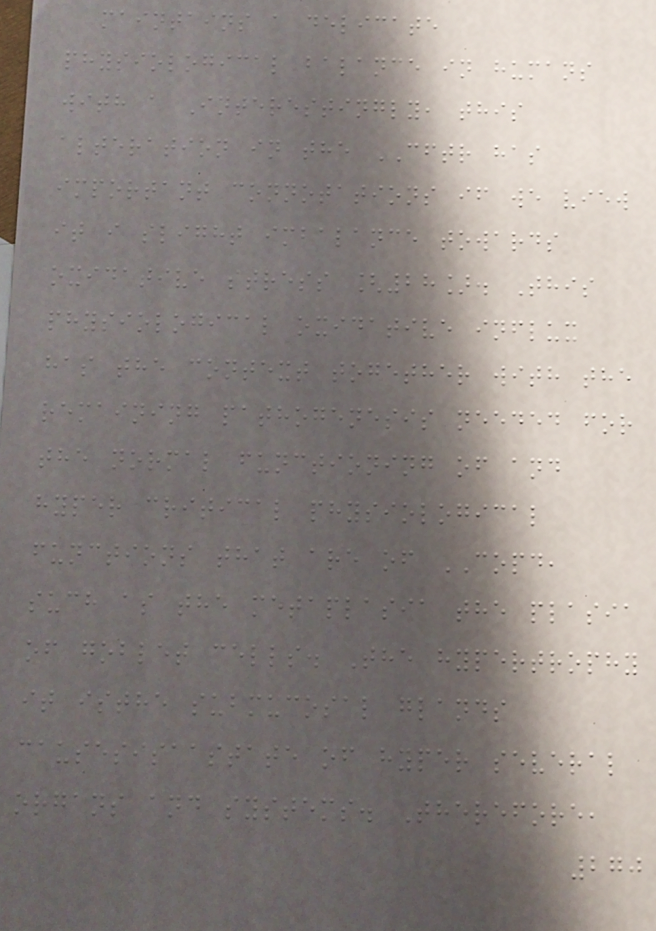maintains a delicate
physiological balance in humans
with a Interestingly, this
alteration in the CFTR has
important connotations if we view
it i slight imbalance towards
oxidative stress [28]. This
physiological oxidative influx
has the context together with the
remaining pathogenesis needed for
the normal functioning of and
hyper critical physiological
functions that are of COPD,
such as the metaplasia the plasia
of goblet cells. The hypertrophy
it isthe submucosal glands
causesisaastate of hyper several
organs and systems. Therefore,
270
